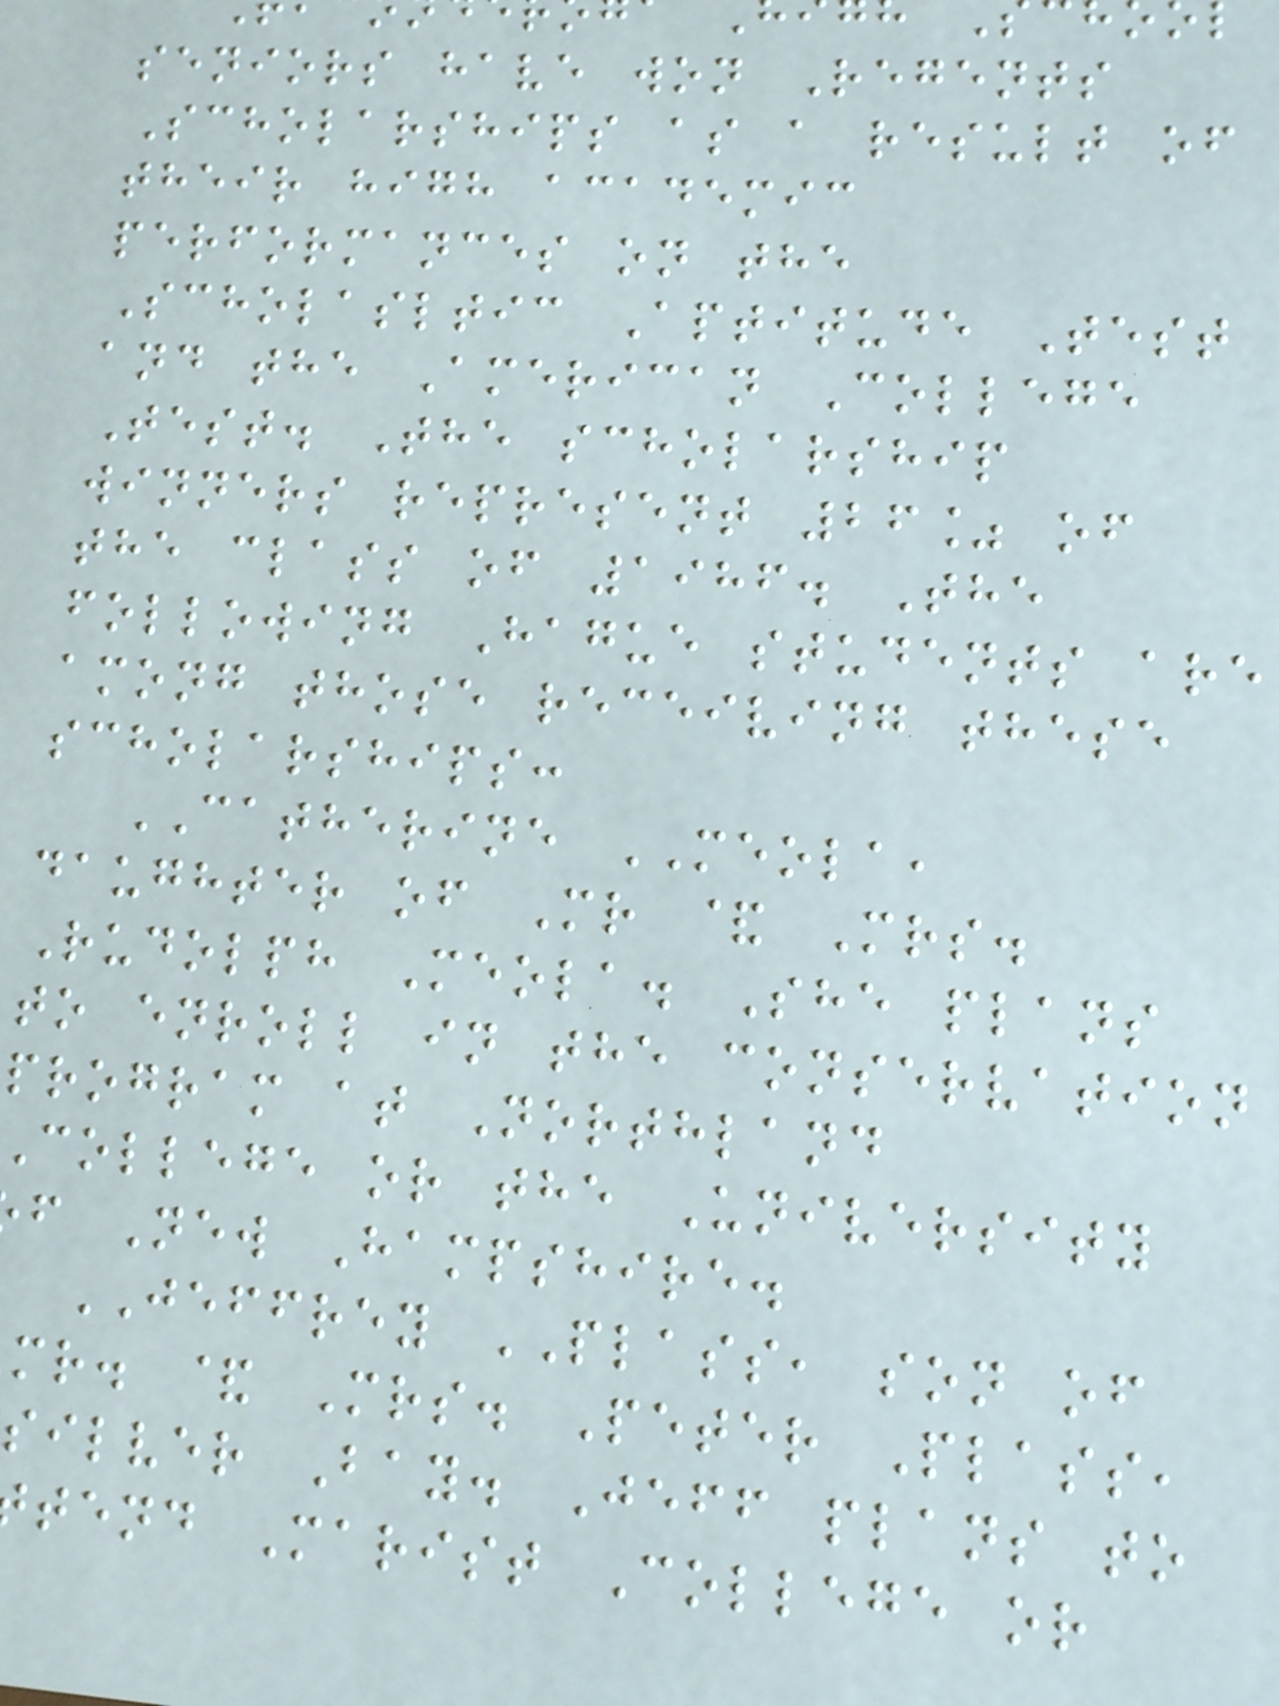seniors have won Regents
Scholarships as a result of
their high academic
performances on the
Scholasltic Aptitude Test
and the American College
Test. The scholarship
winners represent 26% of
the class of 1986. The
following Hague students are
among those receiving these
scholarships:
CATHERINE MEOLA,
daughter of Mr & Mrs.
Rudolph Meola. She plans
to enroll in the conservation
program at Northland
college or the University
f New Hampshire.
JEFFREY PLASS, son of
mr. & Mrs. Peter Plass,
silver Bay. Jeff plans to
tend Marist College or
